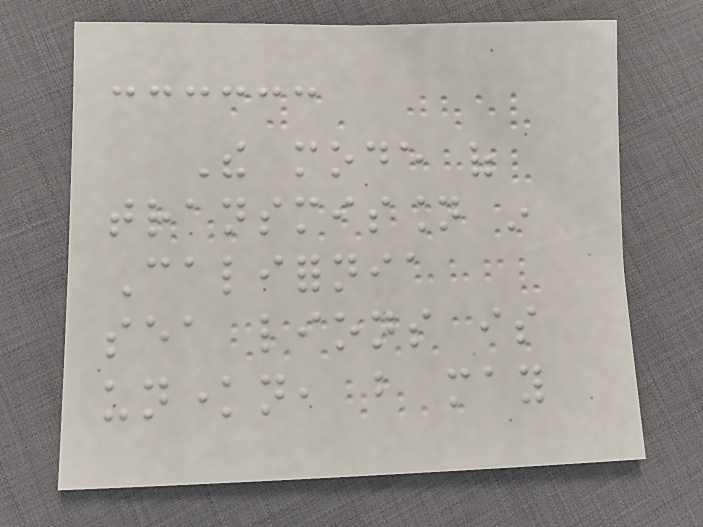The mode of
transmission in
California
sea lions is
unknown, but may
